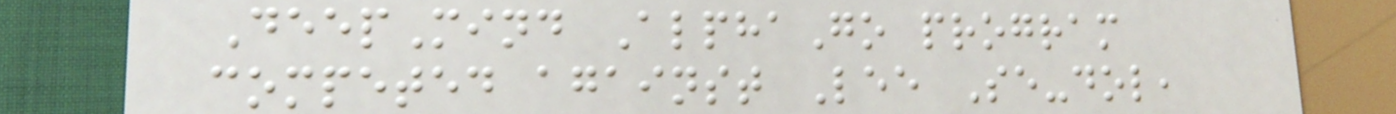DeepMind AlphaGo program
competed against Lee Se-dol,
